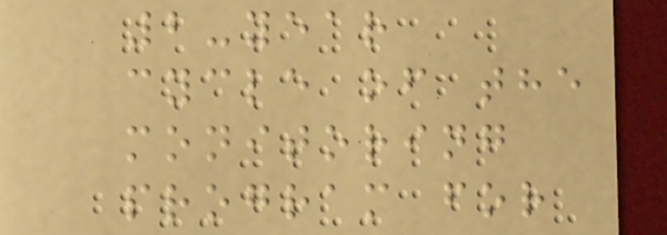2-year
cycle of the
monitoring
program for
